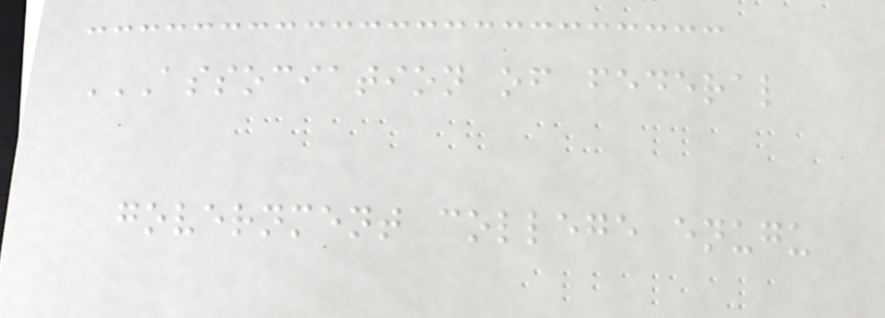ASSOCIATION OF FEDERAL
GOVERNMENT COLLEGE ENUGU
